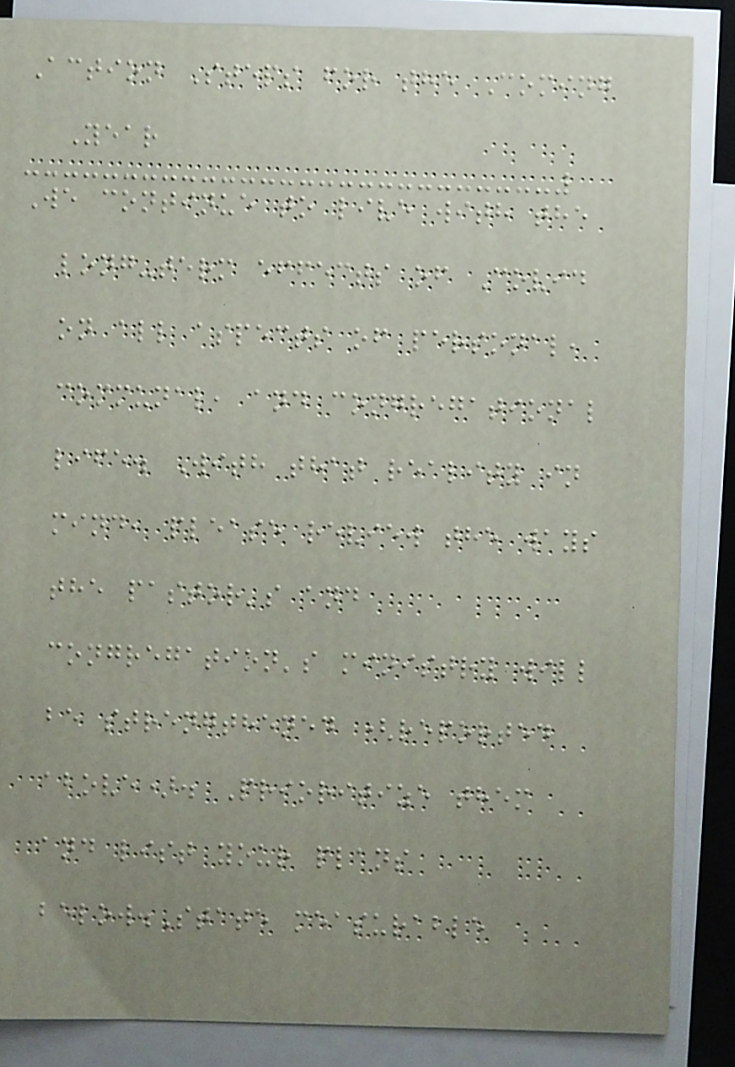Action Steps for the Coming
Year
We continue to live with the
long-term effects of Covid
on all aspects of personal,
communal, and congregational
life. With that reality in
mind, please review the ways
the pastor's and
congregation's ministry will
be strengthened (reported
above). Prioritize them
and list your plans
below.State measurable
